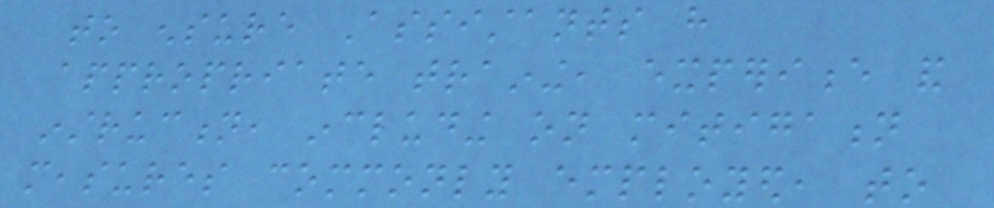to ensure Assistants have
appropriate training, experience and
instruction, including on mitigation
measures commonly employed, to
